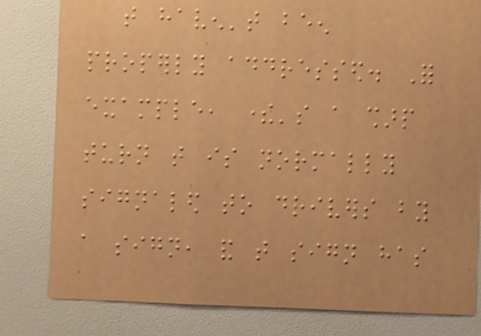that haven't been
properly addressed. For
example, there's a sharp
turn that is normally
signaled to drivers by
a sign, and that sign has
